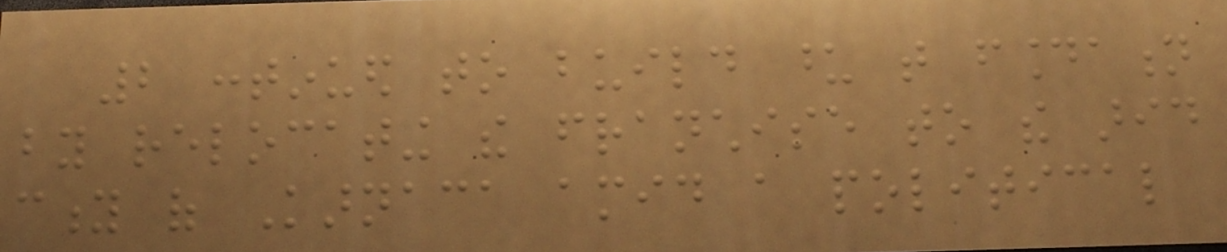2 continued to build upon that foundation
by relocating the franchise to the arid
city of Karnaca amid a political
